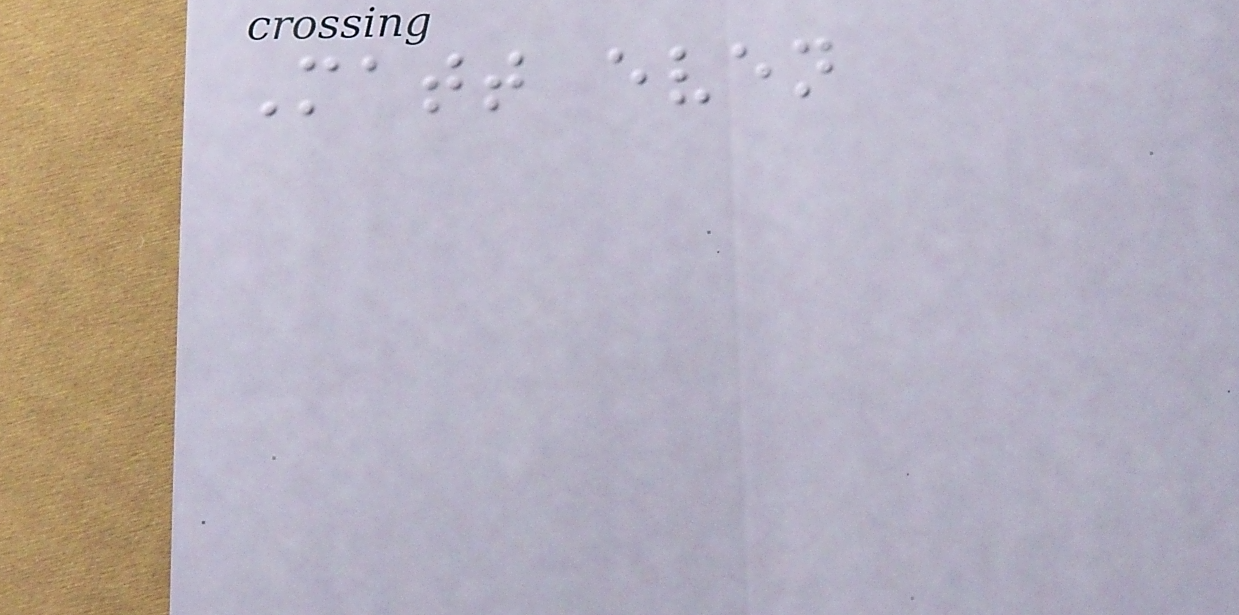Matt even
